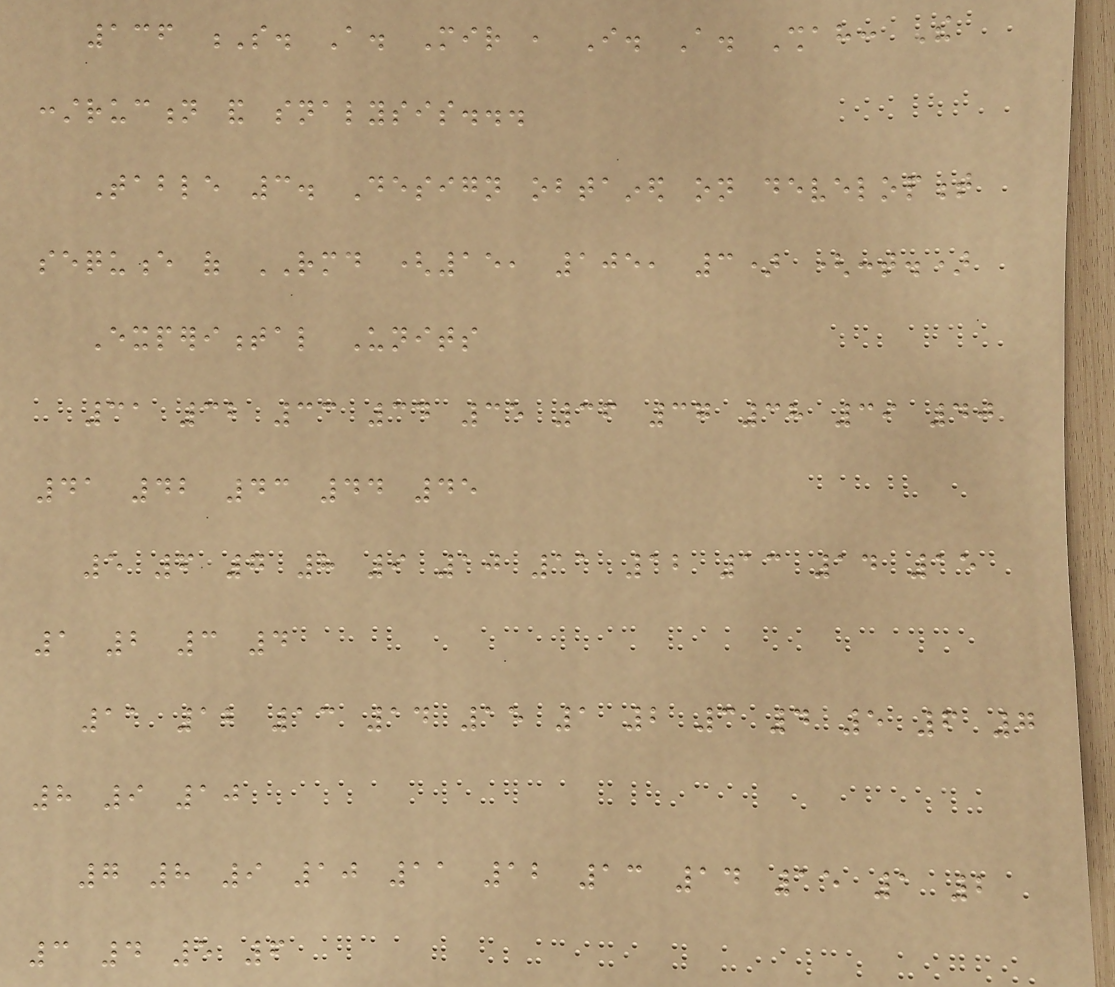136 S. A. Mir , I. A. Shah: The
construction and snalysis...
Table 3. Design obtained on development
sequence of RMD (15, 105, 3) (cont.)
Experimental Units
31 32 33 34 35 36 37 38 39 40
41 42 43 44 45
5 6 7 8 9 10 11 12 13 14 15
1 2 3 4
11 12 13 14 15 1 2 3 4 5 6 7
8 9 10
7 8 9 10 11 12 13 14 15 1 2
3 4 5 6
